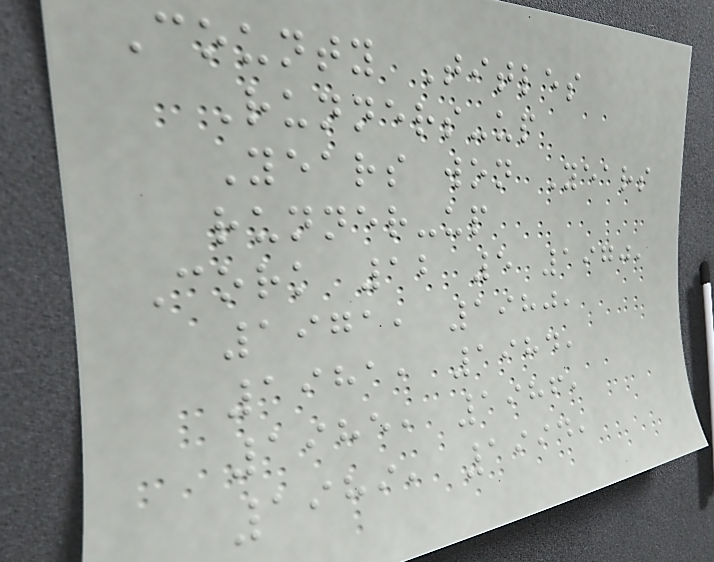County Titles
Runners-up
Years won Years
runner-up
Cork 12 5 1970,
1971, 1980,
1981, 1984,
1985, 1986,
1989, 1994,
